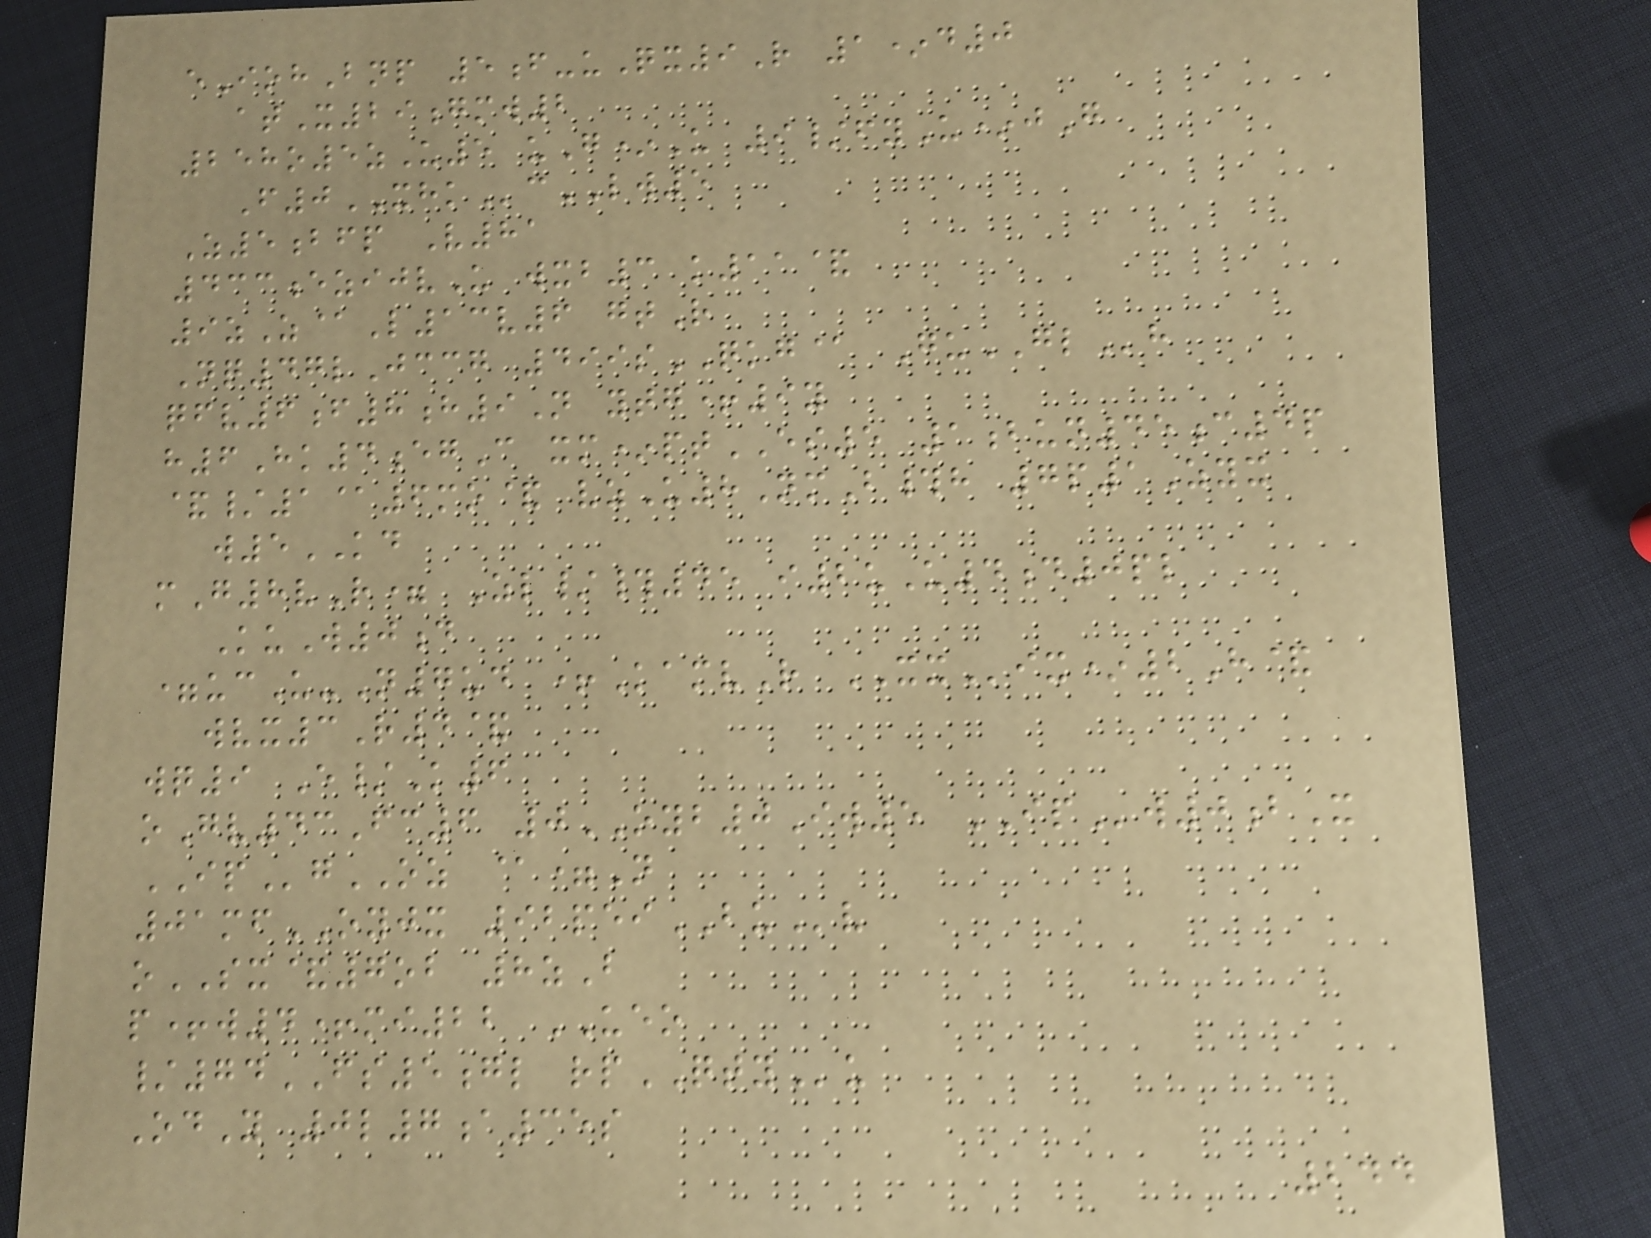eIohBnp 5f-uQx9R 1*d0
atX29gmw2
258o5zU5 uG*U 9/fyU*jG
F0XHKcLW5
Z5bfp V81
433ezijvU wxb3 k11&
9zZ@L13v6 gtR
Nq47lJccg 499sQKG@ GuGLh
qfv6f8h9N ytg+9y
h6Hk4egC xm*ptES5 1bun45c4p
&/1@6mo& vzU8NmB#h 7p1Zyx
w5KD
mG8vR= Zl/#45 i2uU4d0pl
KuW0d
=ucU-N7ud +KamvR XXix*2H&
wvx3R4&
wq9 E/K6
oGv43Fc6 0OYB0Iw5 IPw0bX
IPgOZ @=N
01mfOYJX 92peiBUv
oSX&7ob 8zB
p+w4+mi22 UEO
/74FS5gl rpQTYu
OdY 0l7a35s
244
